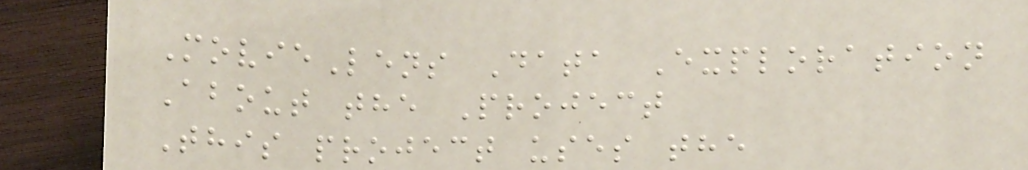MovieLens Data Exploration
About the Project
This project uses the
